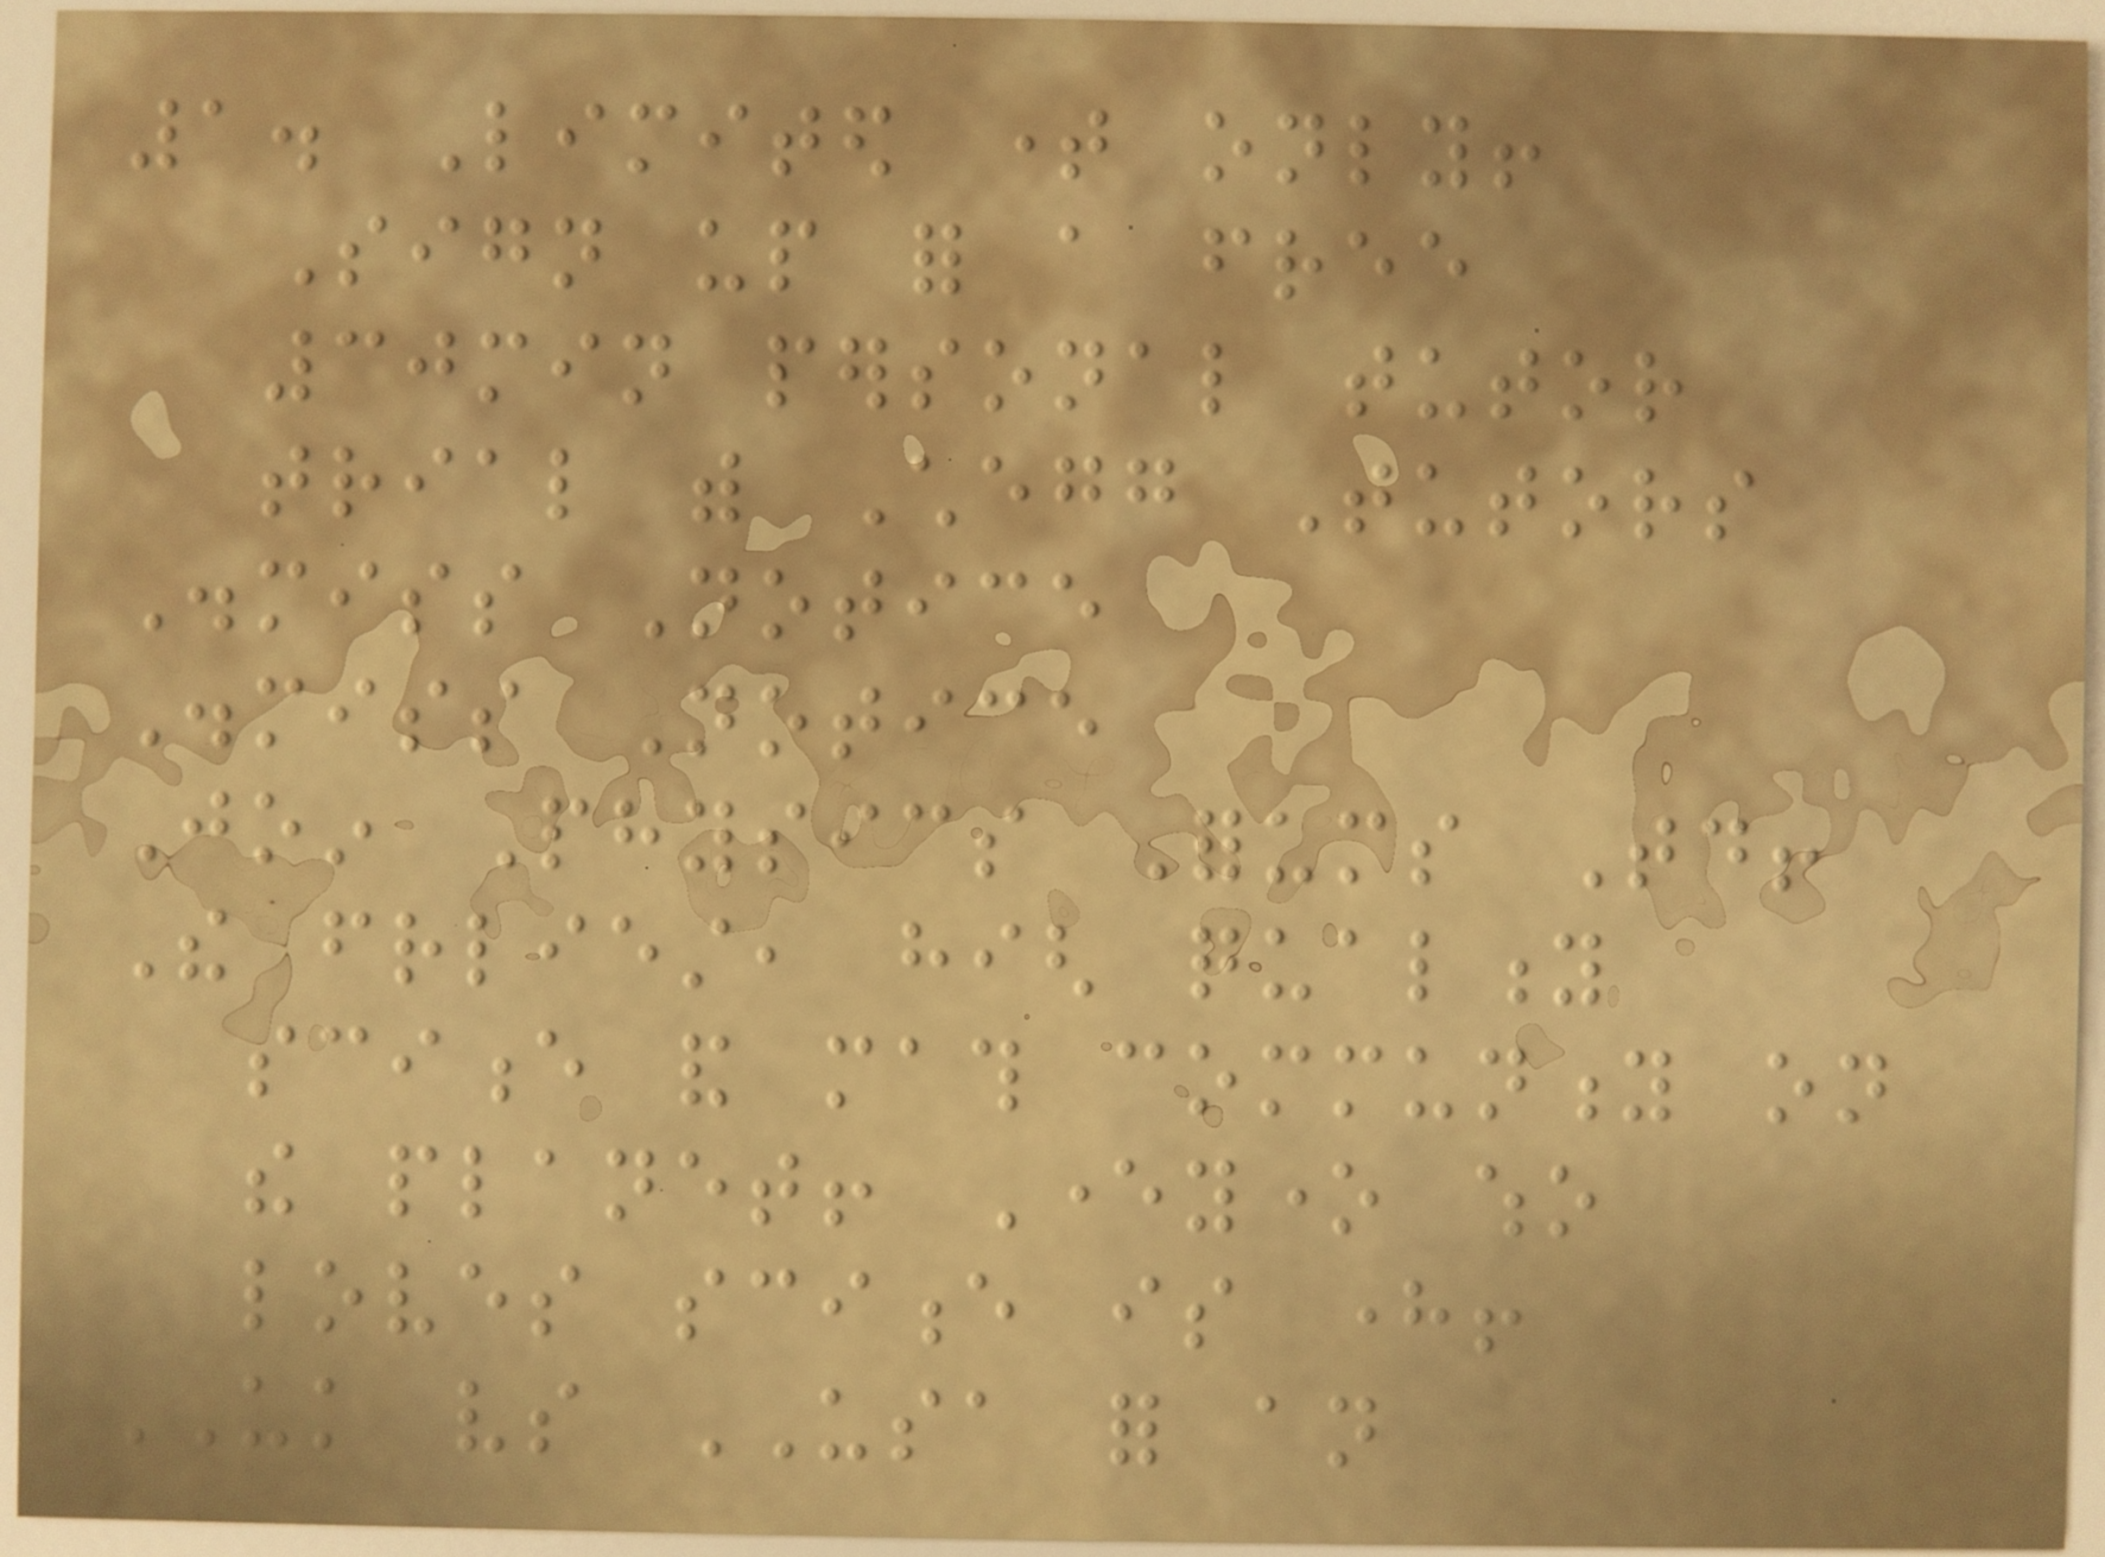1. Limited time only!
Sign up for a free
30min personal tutor
trial with Chegg Tutors
Dismiss Notice
Dismiss Notice
Join Physics Forums Today!
The friendliest, high quality
science and math community on
the planet! Everyone who
loves science is here!
UK vs USA for an
